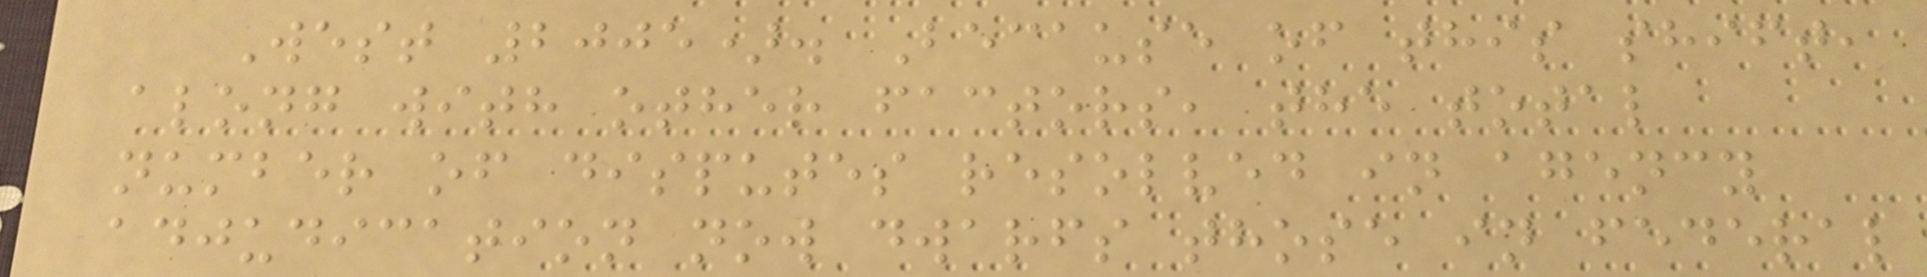West 2005). Because of this shift,
along with other factors, the total
number of disputes resolved in agency
adjudication now dwarfs those in federal
